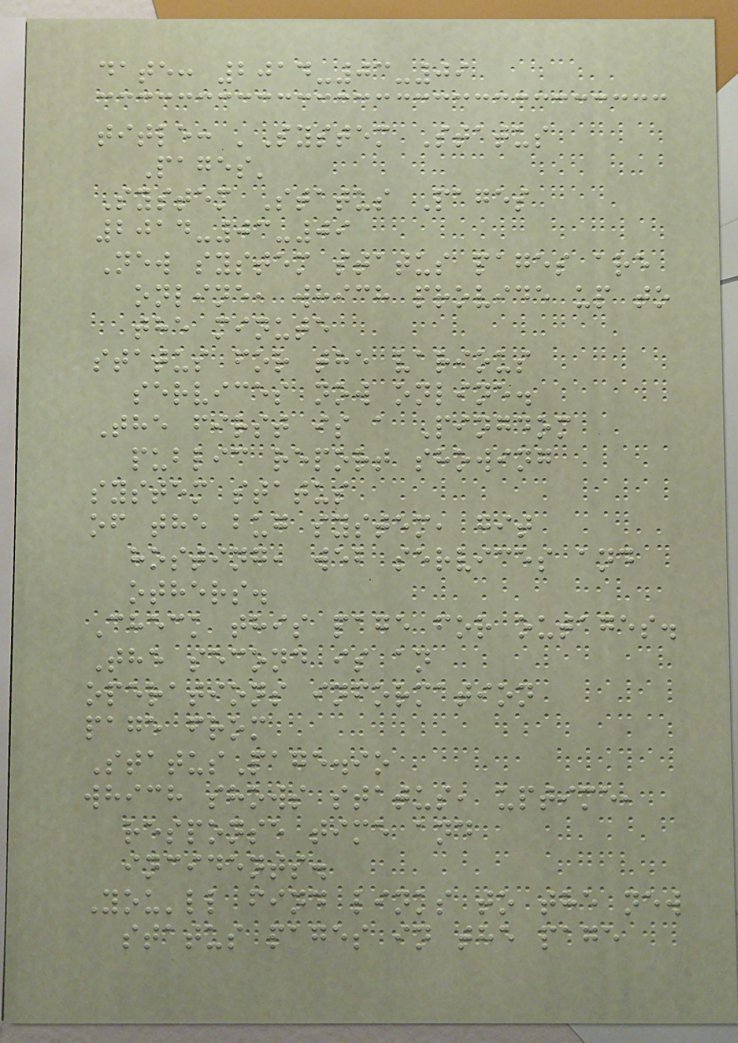date: 2014-03-09
title: 'System Status
Pages'
System Status Pages
2014-03-09
New system status pages are
online, which provide up to
the minute
status for the various
services now online.
The first is a Pingdom
public report showing
system status
of the bug system, git
hosting, web services and
others.
Check this page for outages.
The second is an
operations information
page from
StatusPage.io
which shows status, uptime,
response time and
incidents.
You'll find links to the new
status pages in the page
